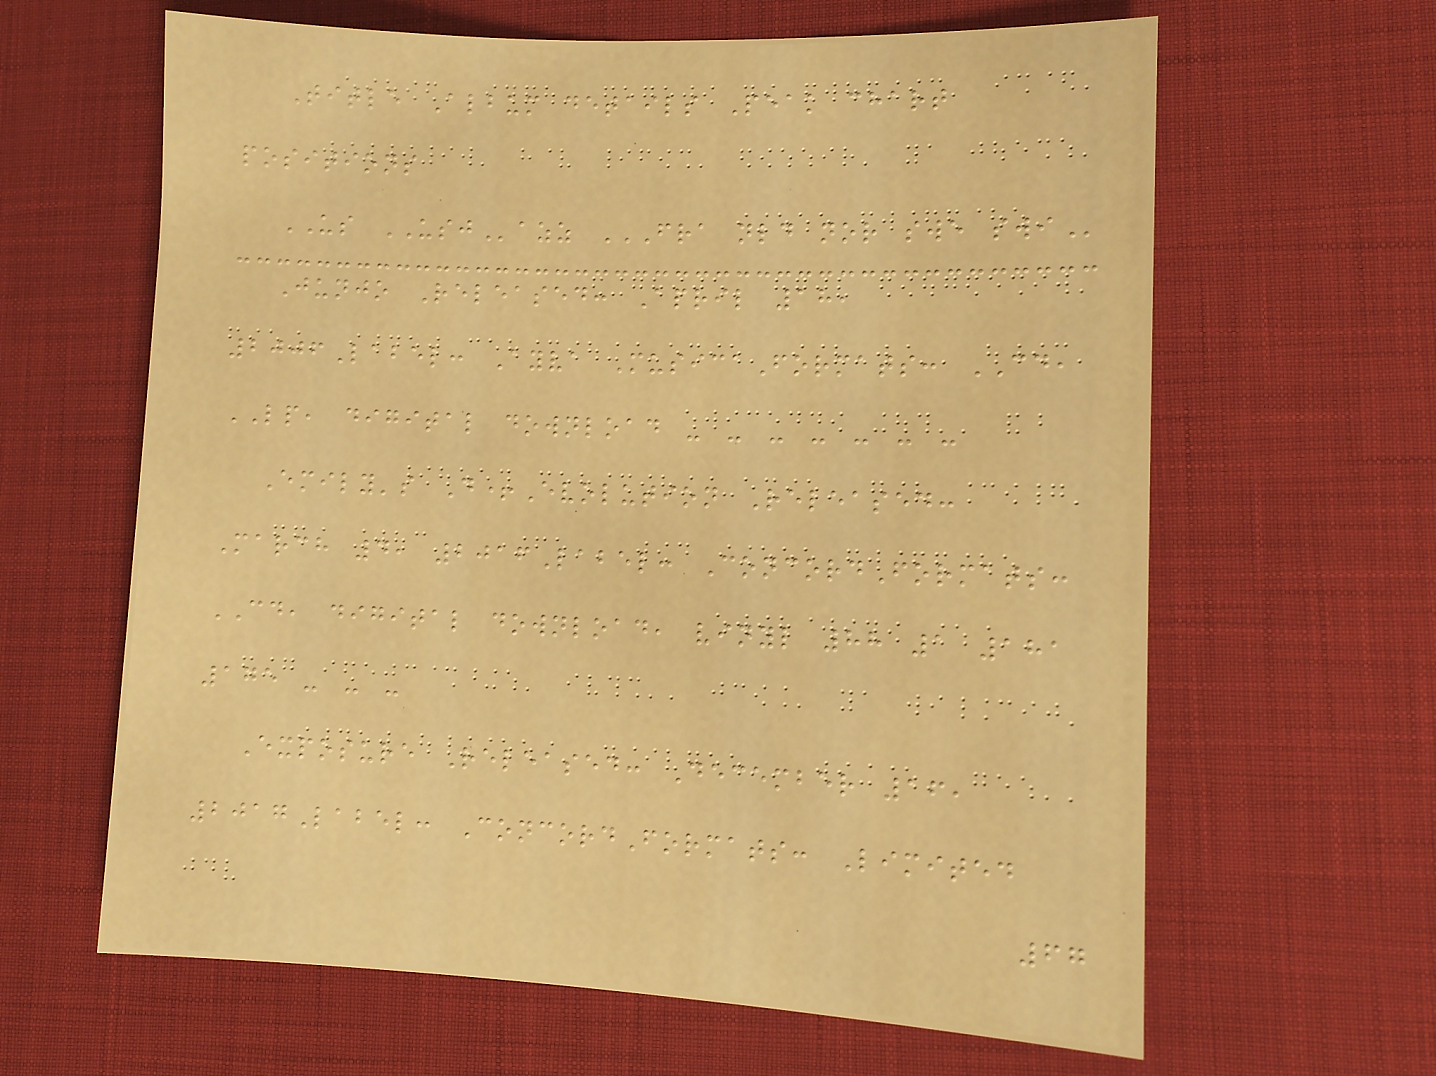Title Album details Peak chart
positions
US USJazz FRA NLD NOR SWE SWI
Junjo Released: April 18,
2006Label: Ayva MusicaFormats: CD,
LP, digital download - - - - - - -
Emily's D+Evolution Released:
March 4, 2016Label: ConcordFormats:
CD, digital download, vinyl 88 1 181
175 - - -
Exposure Released: December 16,
2017Label: ConcordFormats: Limited
67
